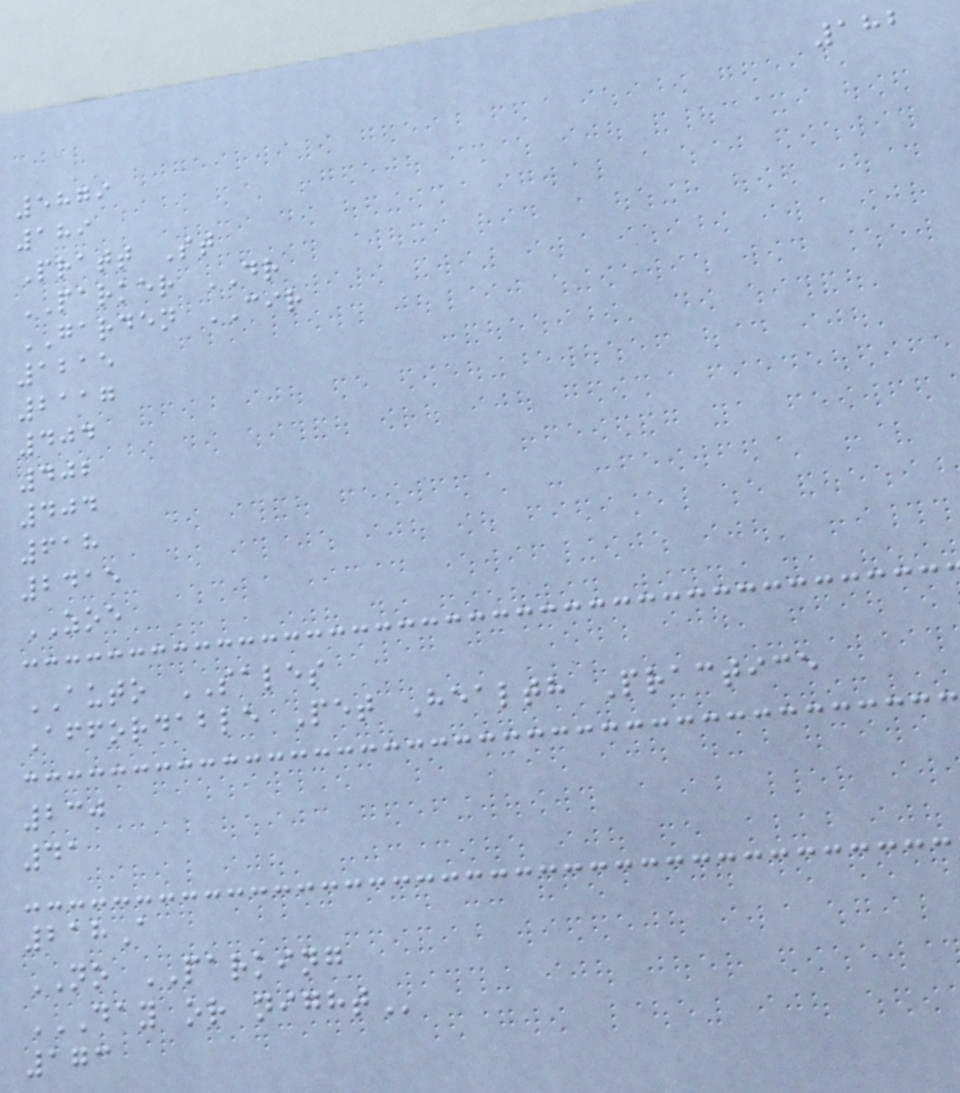182
5879
189
Pratt St
PARKER DR
GARDEN CIR
1215
2117
404
402
404
618
2415
ZOE
AUTO SALES
Affordable Pet Health Practice
230
41
218A
NO PARKING
DAY OR NIGHT
173
